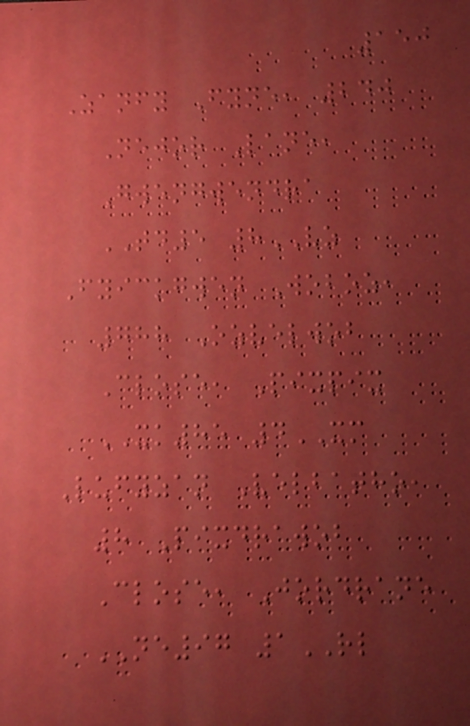150
Zanfy Fyne, 240
Nejor Lane,
Gwengwendra
TD5 8VZ
Fyickgwen Woboz,
788 Ozvelwob
Close, Pixpix
XK85 4XM
Lufyzan Velbatho,
8 Pixdrawob
Close, Jordrane
NE97 1RL
